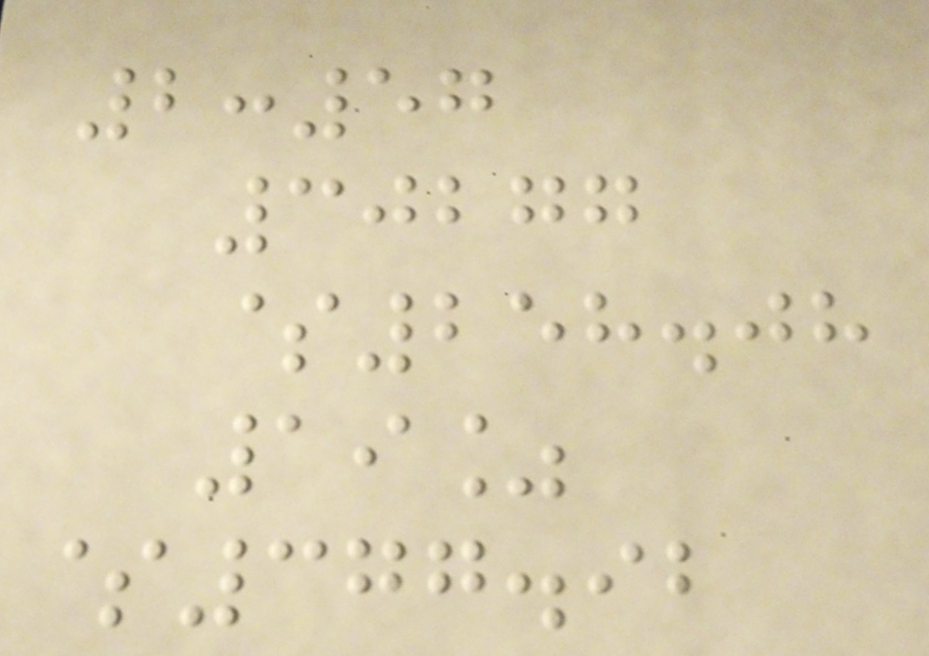2:57
30277
$258.08
19%
$377.92
